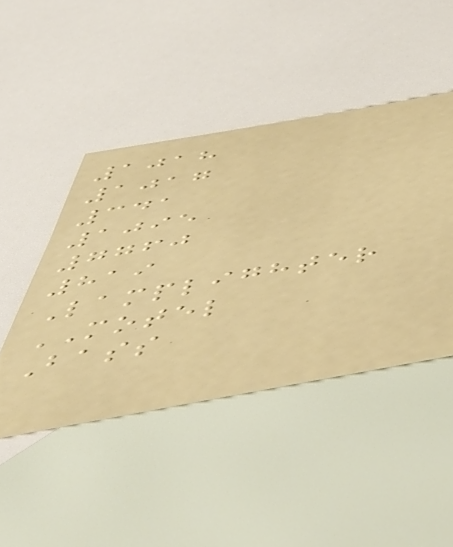1018
1017
341
1095
7760
819
Lamplighter
MOTEL
Bass
